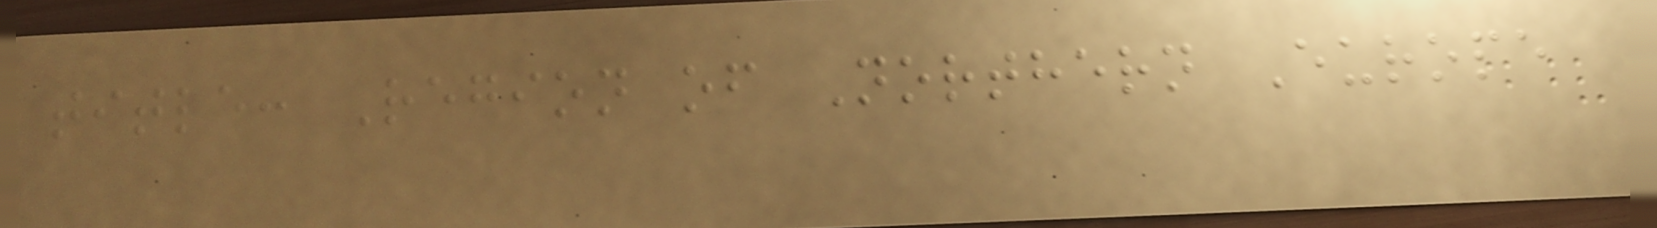title: Region of Northern Europe
